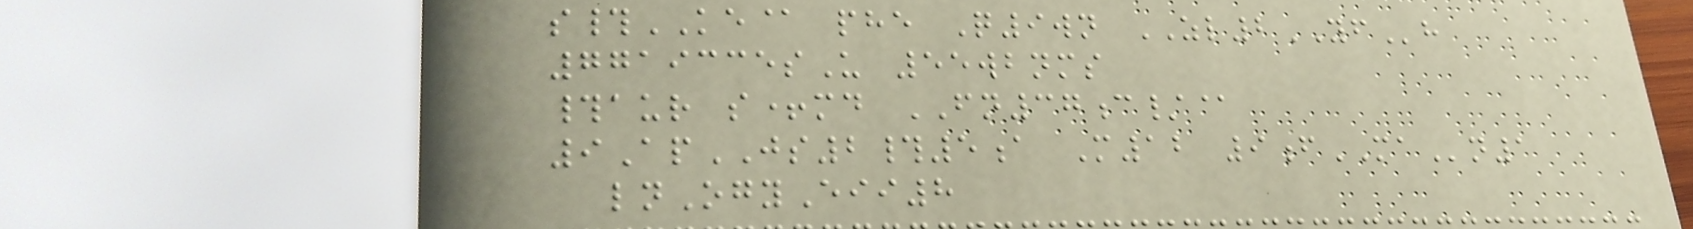s#KE@ phe Q9wn ZL2YFh
7719335sU 55wbnms
#aur s+md FN37c/@
9ApJS2#5a M12 9fMAn1
lnOgyEii8
